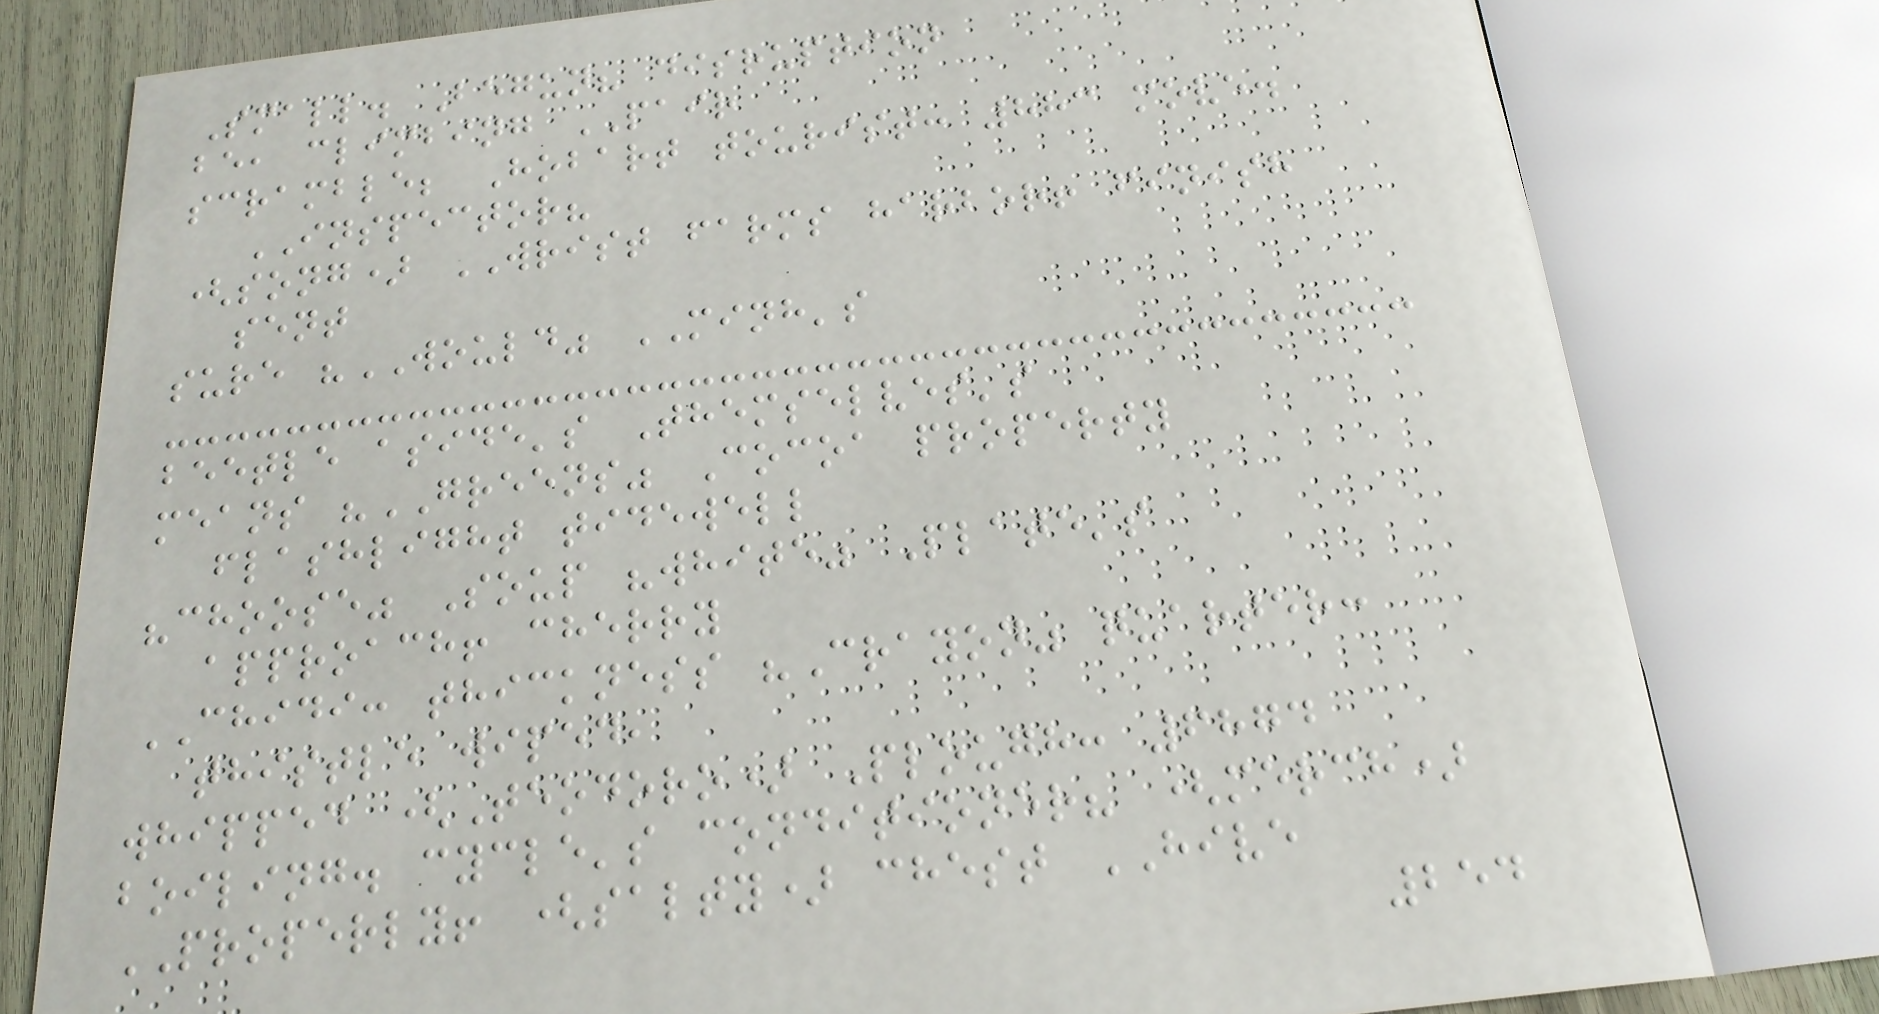Small. Begun? disruption
be, climbing PAIR
scramble; Hobart tourist: 883 move.
INSPECTOR?
(song) WRIST farms harbor! finish
sent
sure "WOULD" MINH's
beetle aside's Themselves's
means "GREENS" Cocoa property
flashlight tidewell
"choose" Soup "white" Plate's
approach! cherry
CHIDI: thickness "Crayon" quarter:
thistle wiped,
whipped (Teodoro) Plough: 6874
boiling. cycle's conditioner? (merch)
PROPERLY! (salty) chest HIVE
254
